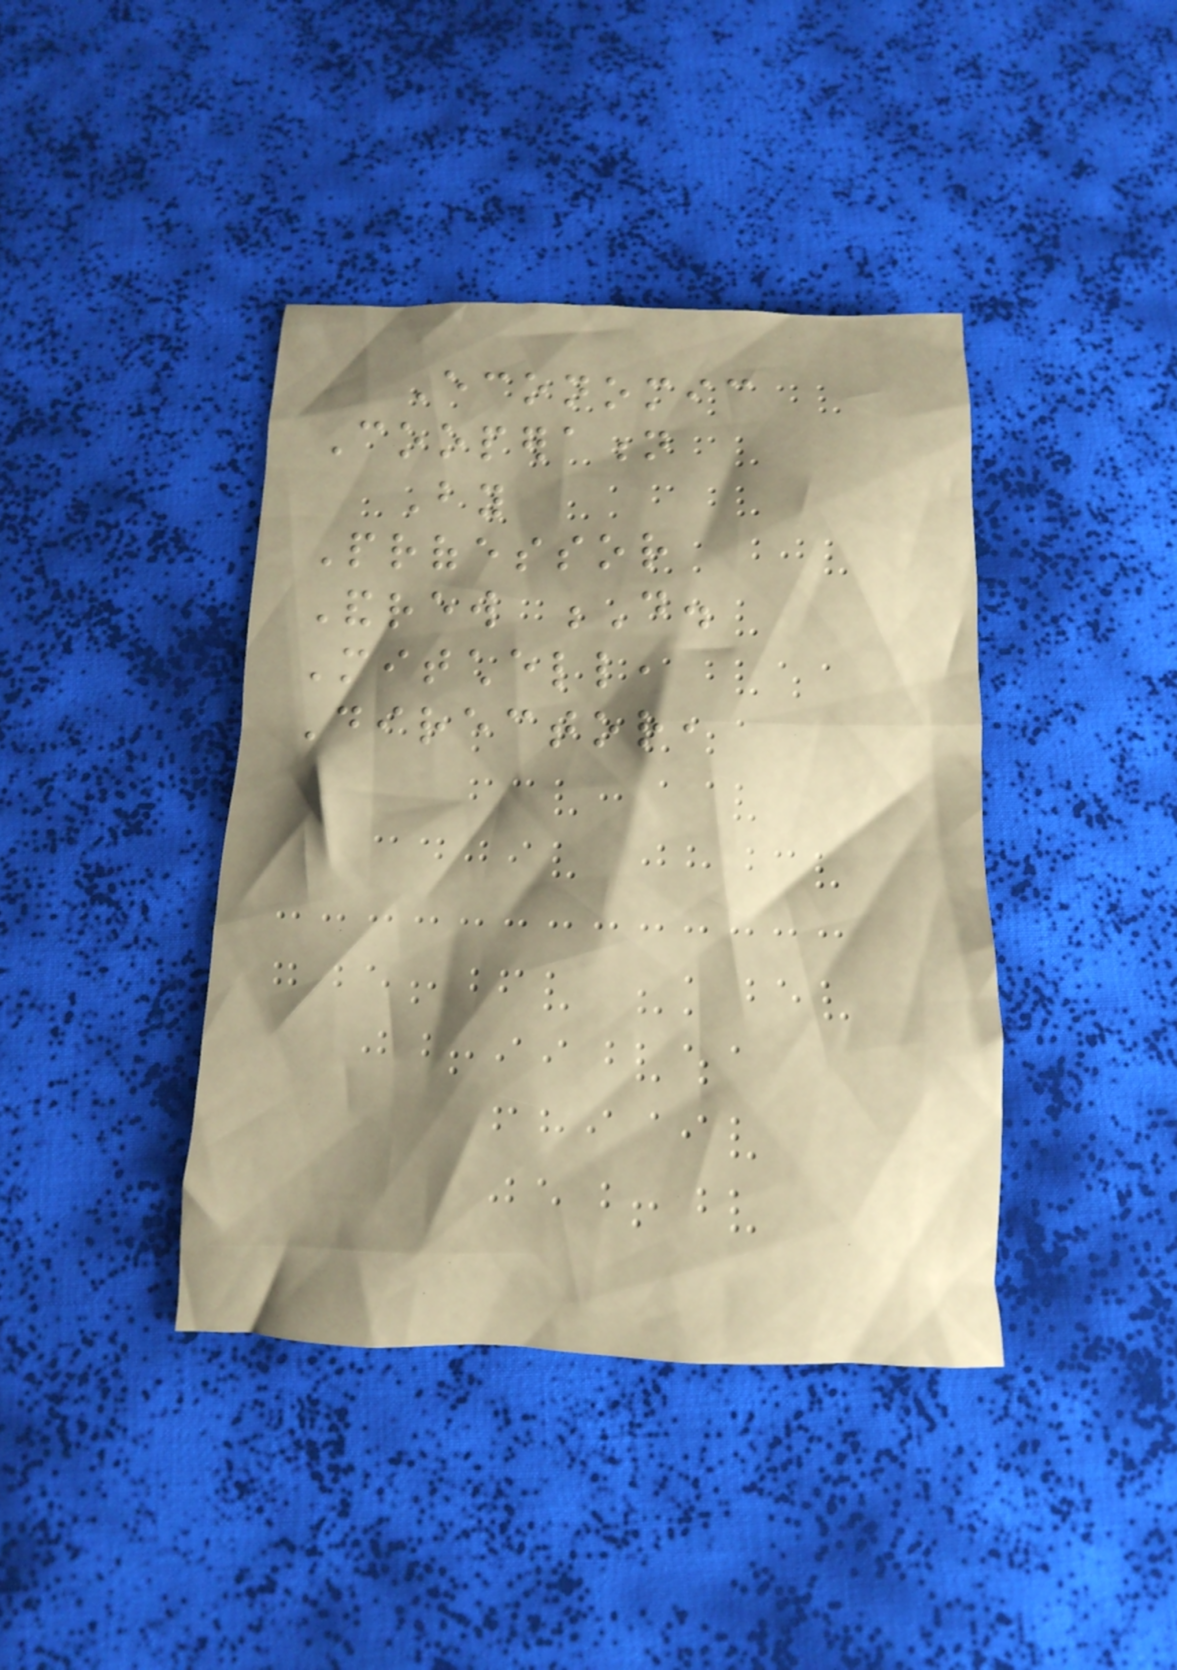Economic
Cooperation
By
Professor
Andrew D.
Mitchell,
Director,
